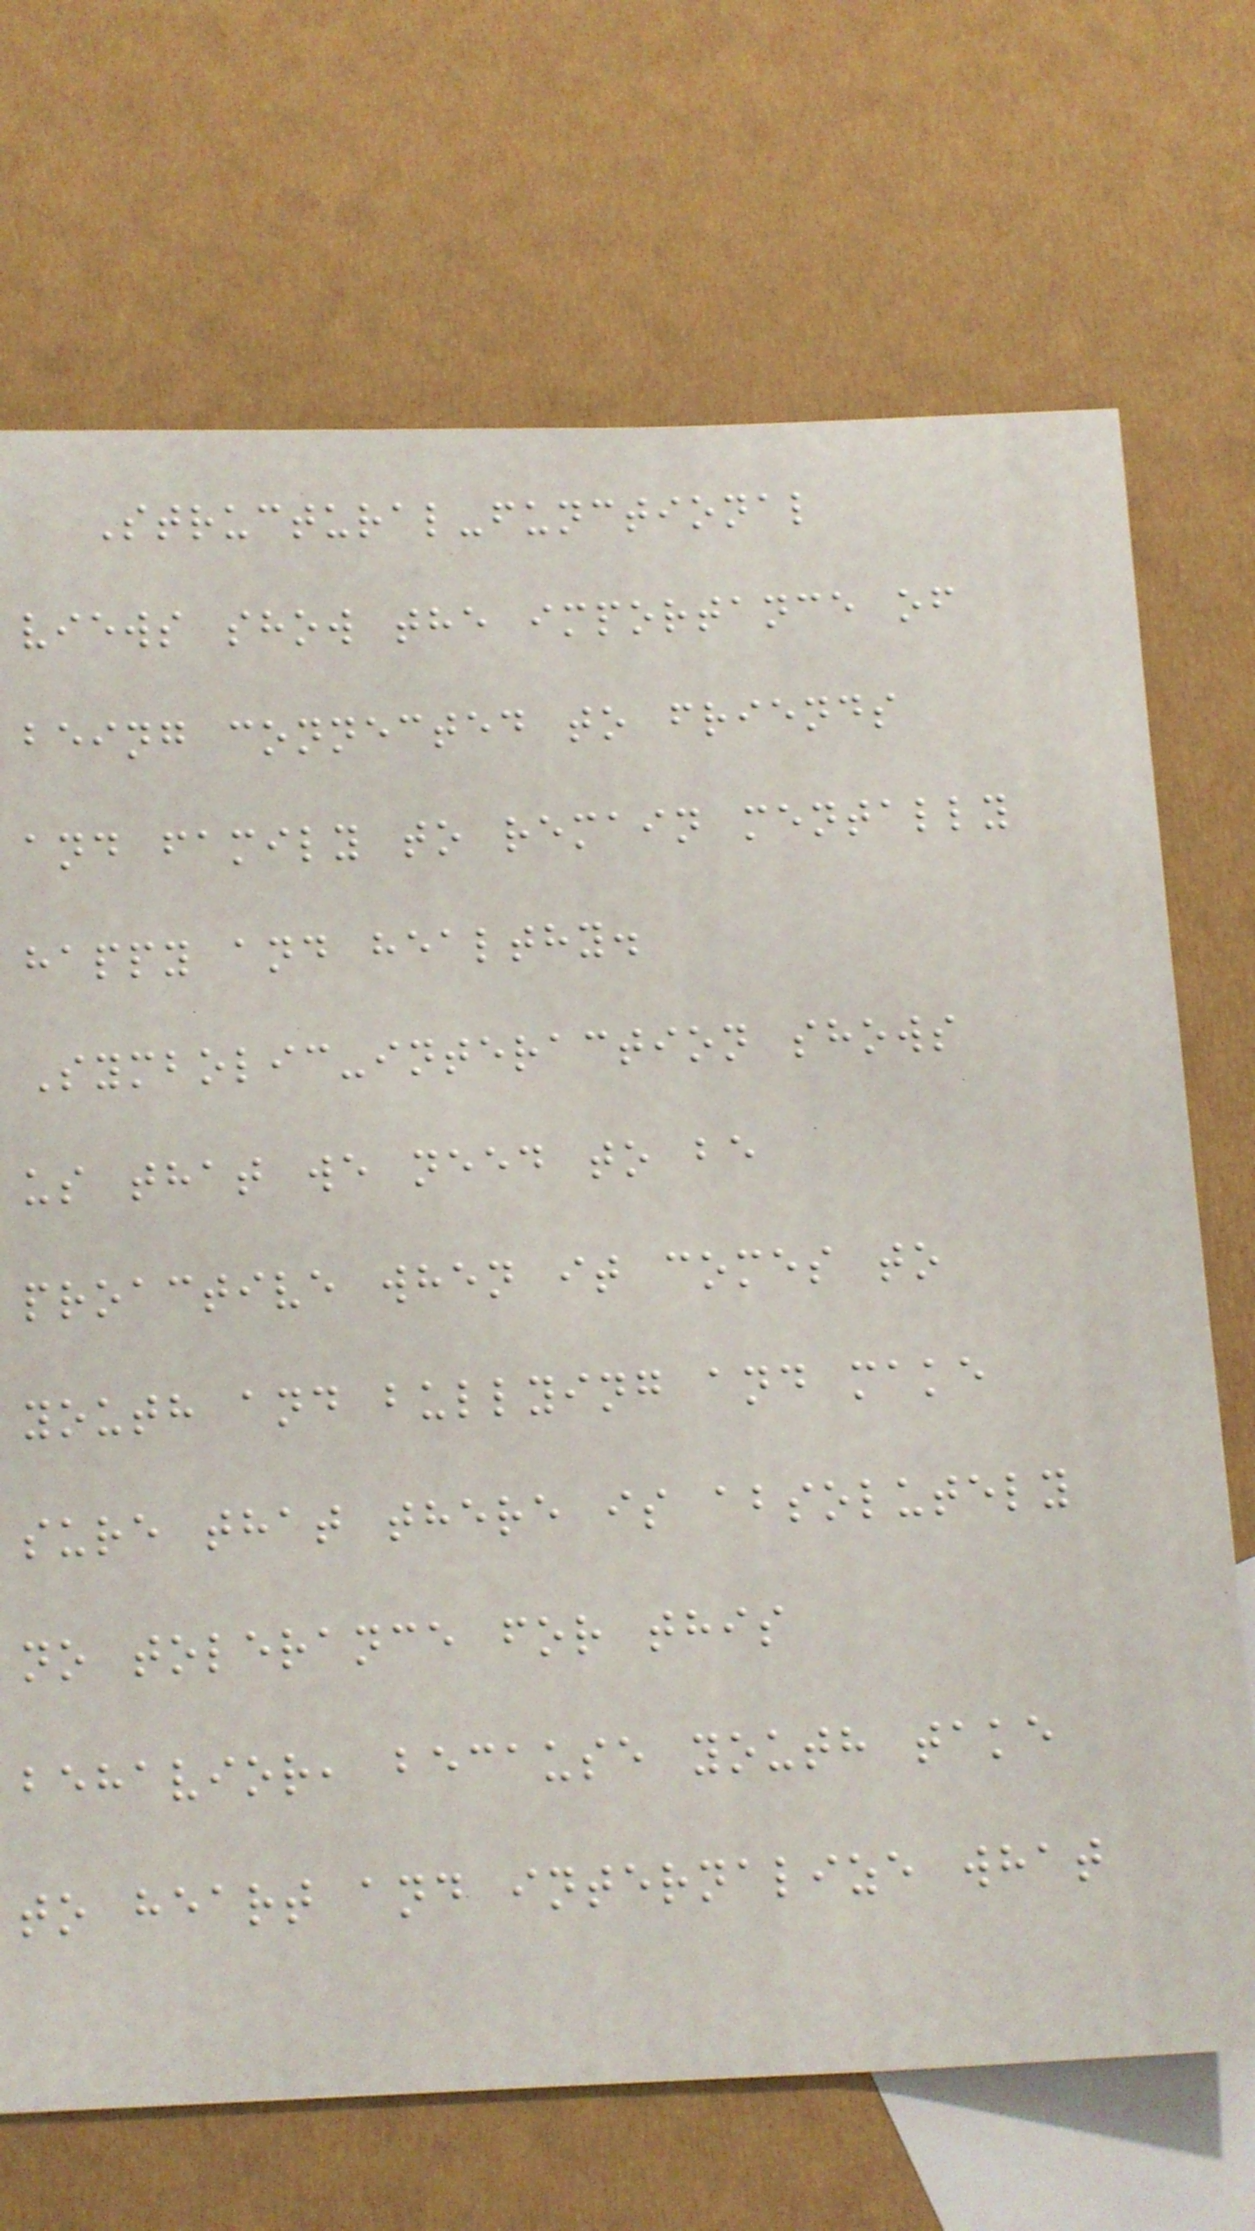Structural-functional
views show the importance of
being connected to friends
and family to remain mentally
happy and healthy.
Symbolic-interaction shows
us that we need to be
proactive when it comes to
youth and bullying and make
sure that there is absolutely
no tolerance for this
behavior, because youth take
to heart and internalize what
